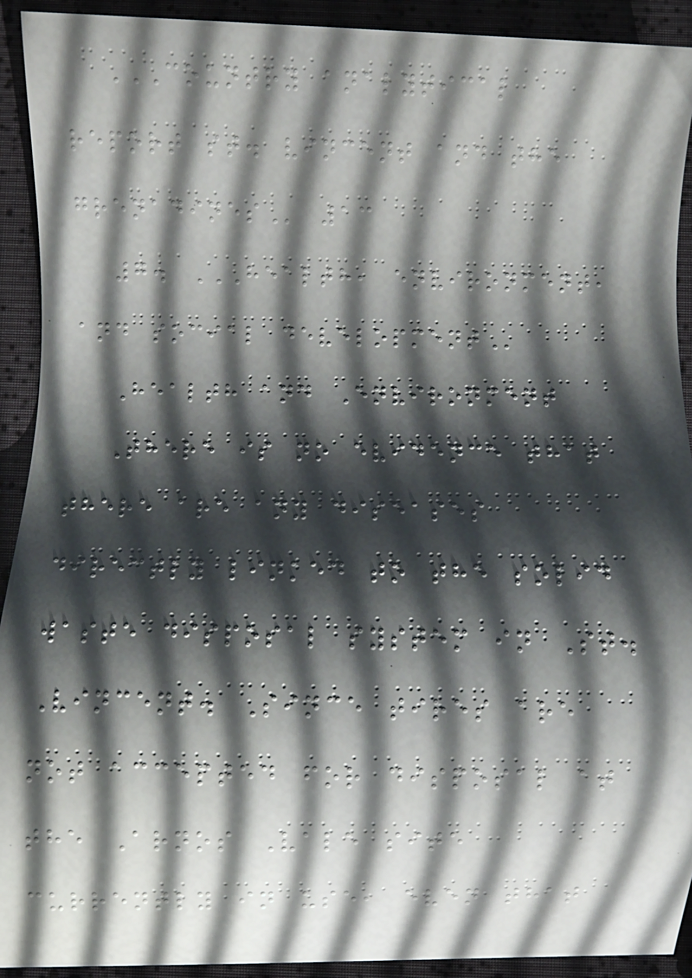COUNTRY ANALYTICAL
REPORT ST. VINCENT AND THE
GRENADINES 13
7. HEALTH, ENVIRONMENT,
AND SOCIAL DEVELOPMENT
Health and Environment
There is no evidence that
there are any diseases
directly linked to the solid
waste disposal system in St.
Vincent. Since tires are
not accepted for disposal at
the Arnos Vale site
currently in use, even that
